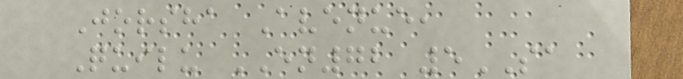Jorsha Avenue,
Quilu EN72 5SA
